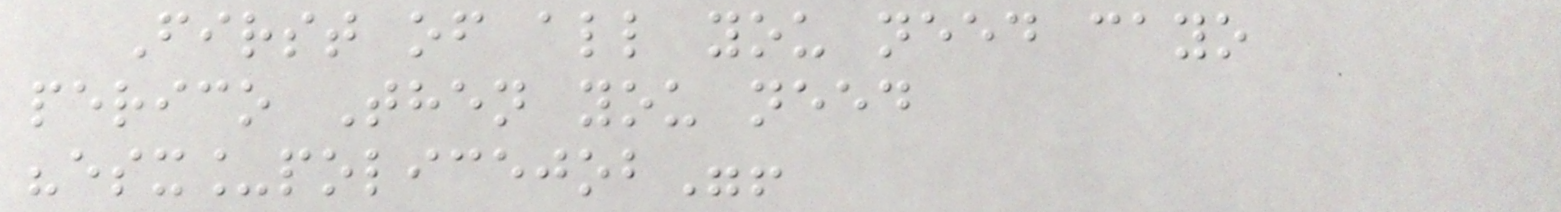First of all you need cayo
perico Then you need
"esx_policejob"!
